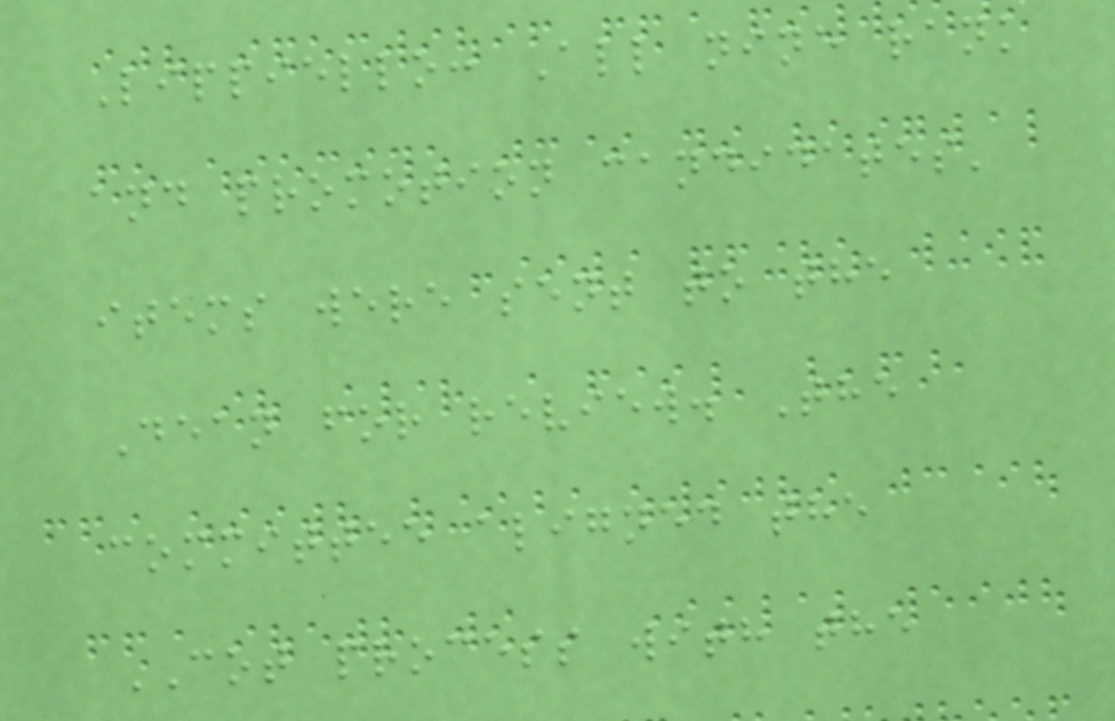Lippiello: All nine rank
and promotion candidates'
items were sent to the
Dean for review. The
committee aligned the
COT process with the
